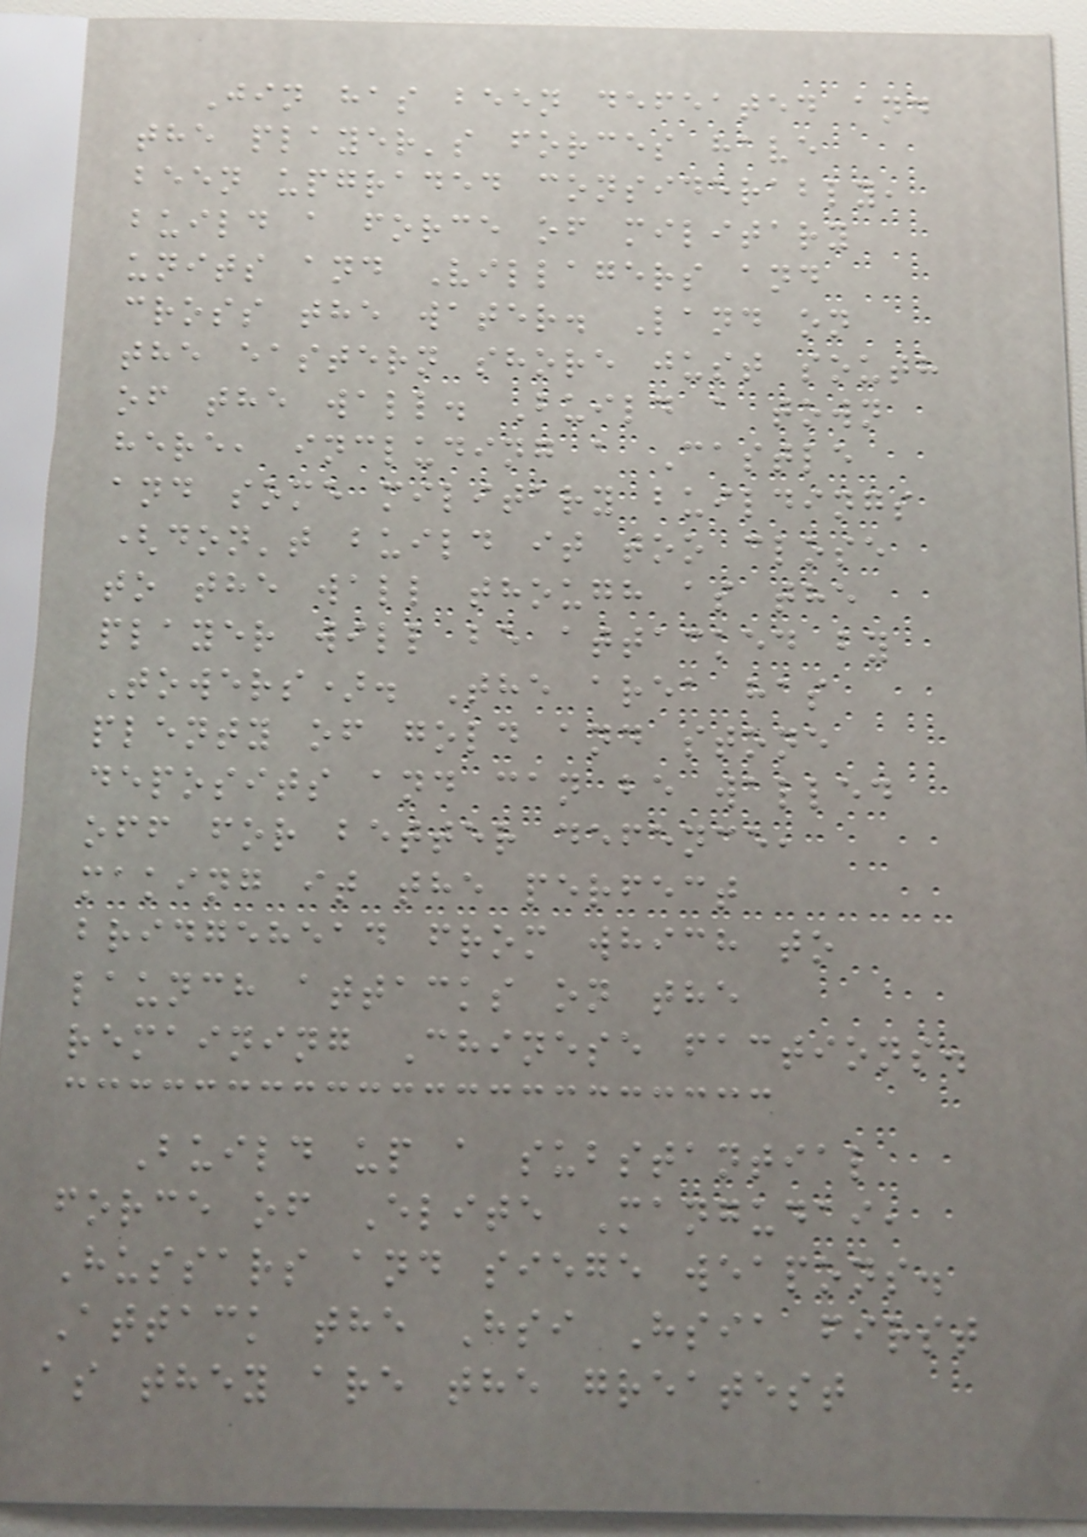Jin has been defeated and
the player's forces have
been upgraded considerably,
build a force of military
units and Villagers and
cross the water. Land on
the eastern shore just south
of the wall. Build a town
here, including a Castle
and some military buildings
(don't build it too close
to the wall though as the
player will be attacked by
Towers). The area has
plenty of gold and stone
deposits and can be walled
off for better defence,
making it the perfect
bridgehead from which to
launch attacks on the
remaining Chinese factions.
Build up a substantial
force of Elite Mangudai,
Hussars and siege weapons.
Attack the Hsi Hsia first
as they are the greatest
